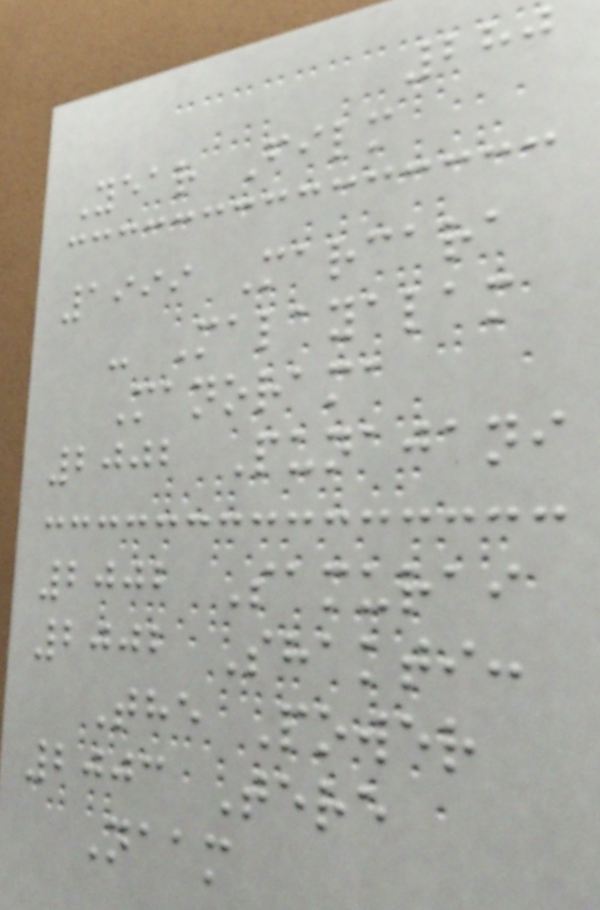280
Year Film
1999 Marcara
- Malayalam
Manorama
2002 Punajani
2002 Samurai
2002 Shakti:
The Power
2003 Tere
Naam
